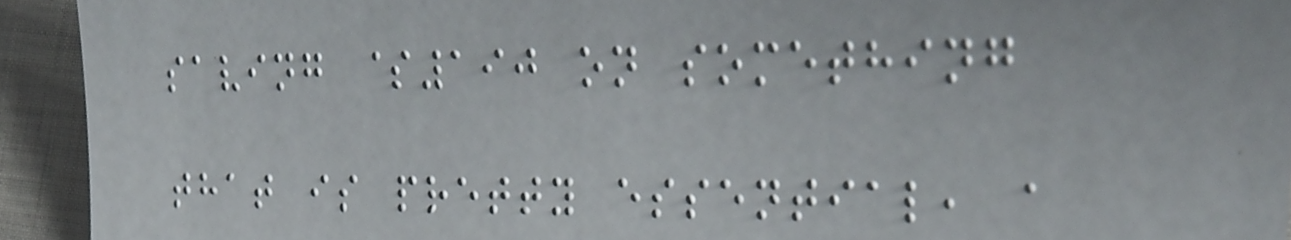saving $190 on something
that is pretty essential, a
